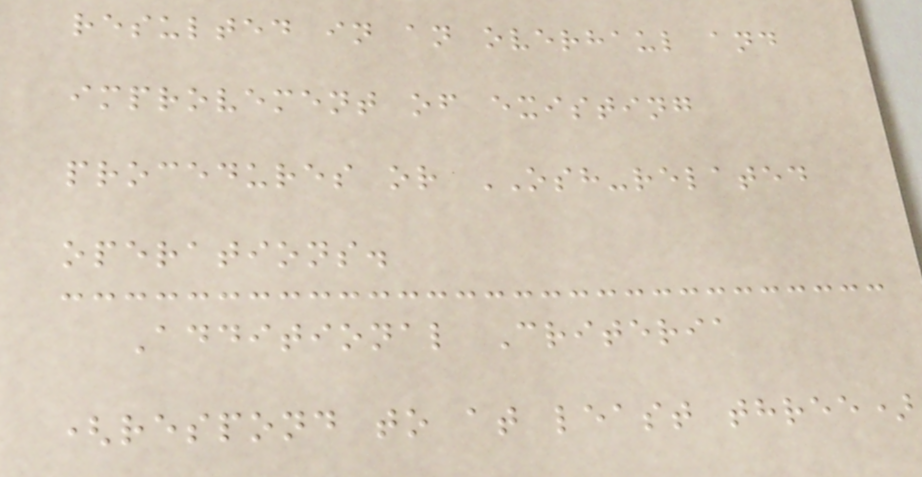resulted in an overhaul and
improvement of existing
procedures or OSH-related
operations.
Additional Criteria
(respond to at least three)
